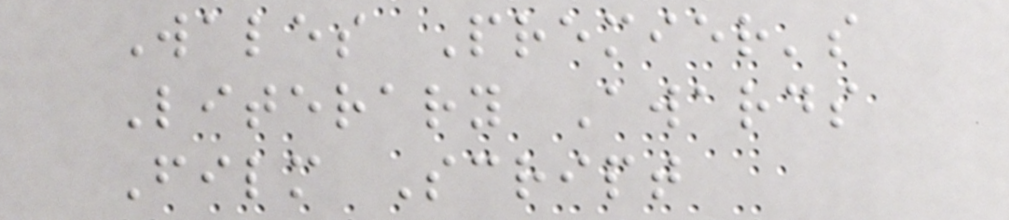Wales Premier's
Literary Awards
Film Script
